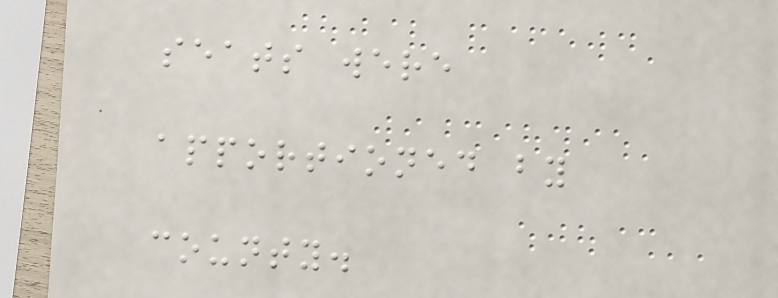seats were
apportioned by
county.
